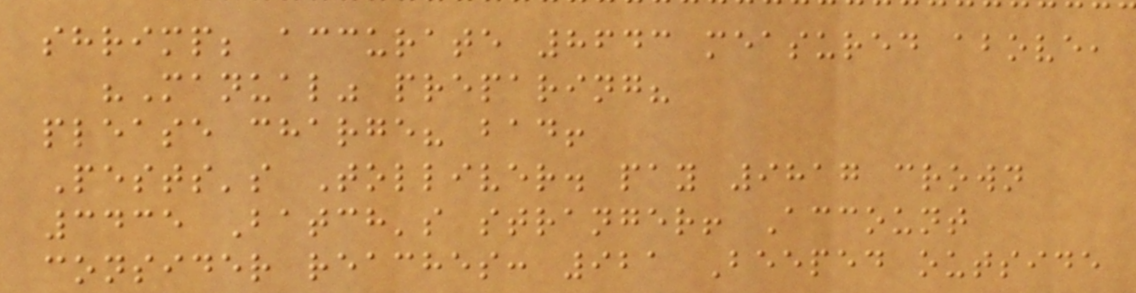shrimp; accurate 8643 measured above,
"Manual" preparing?
please charge? bad!
Pests's Tolliver. pay 9817 crown
3435 Batch's stranger! Account
consider reaches: 921 Beeped outside
